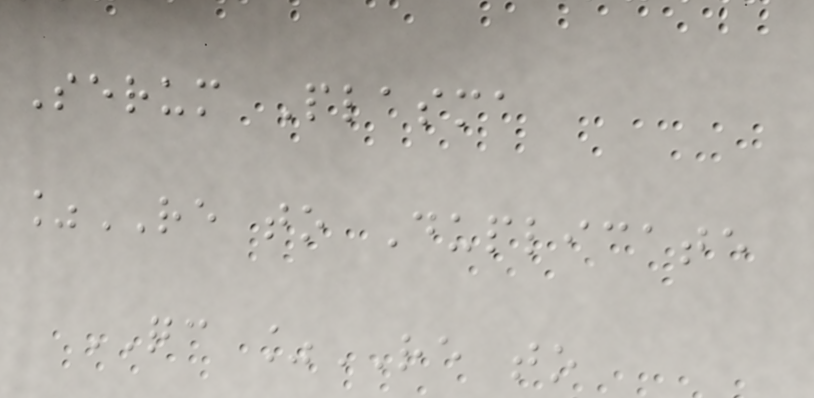Serum Plasma
%RE to Duplicate
QC %RE to
